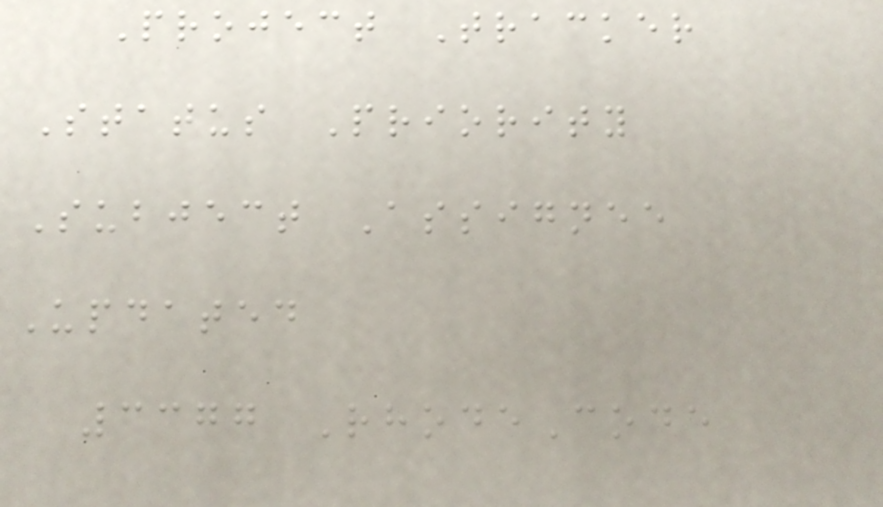Project Tracker
Status Priority
Subject Assignee
Updated
3377 RhodeCode
